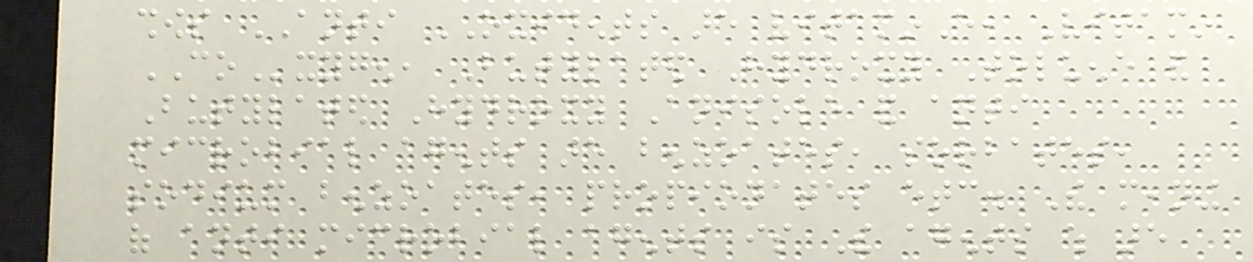shows ANTI OXIDENTS are vitaminE, Vitamin
COxygen, Butylated Hydroxy Toluene and
Butylated Hydroxy Anisole and anti
microbial agents are benzoates, sorbates,
sodium benzoates, propionates etc. The meaning
of anti microbial agents is The agents which are
